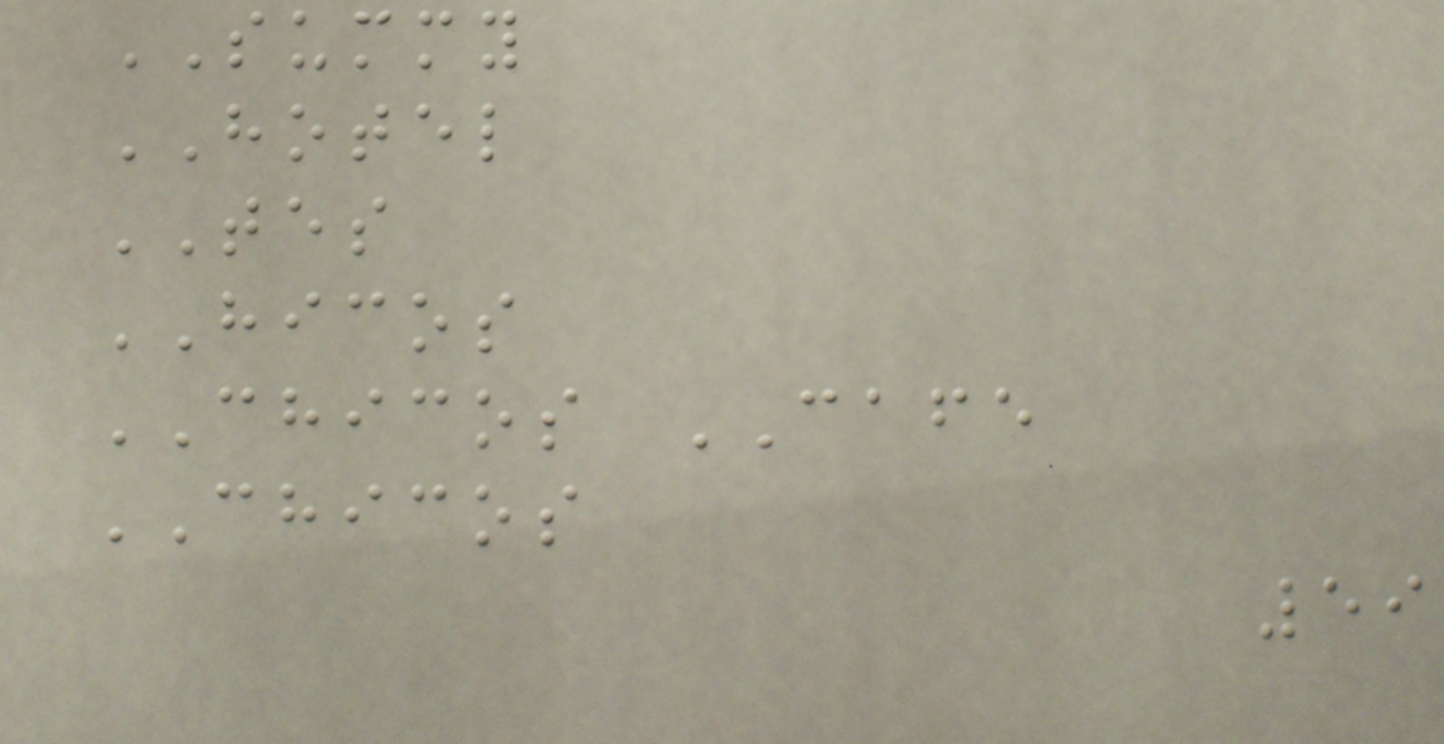SUMMY
HOTEL
TES
HICOS
CHICOS CAFE
CHICOS
59
